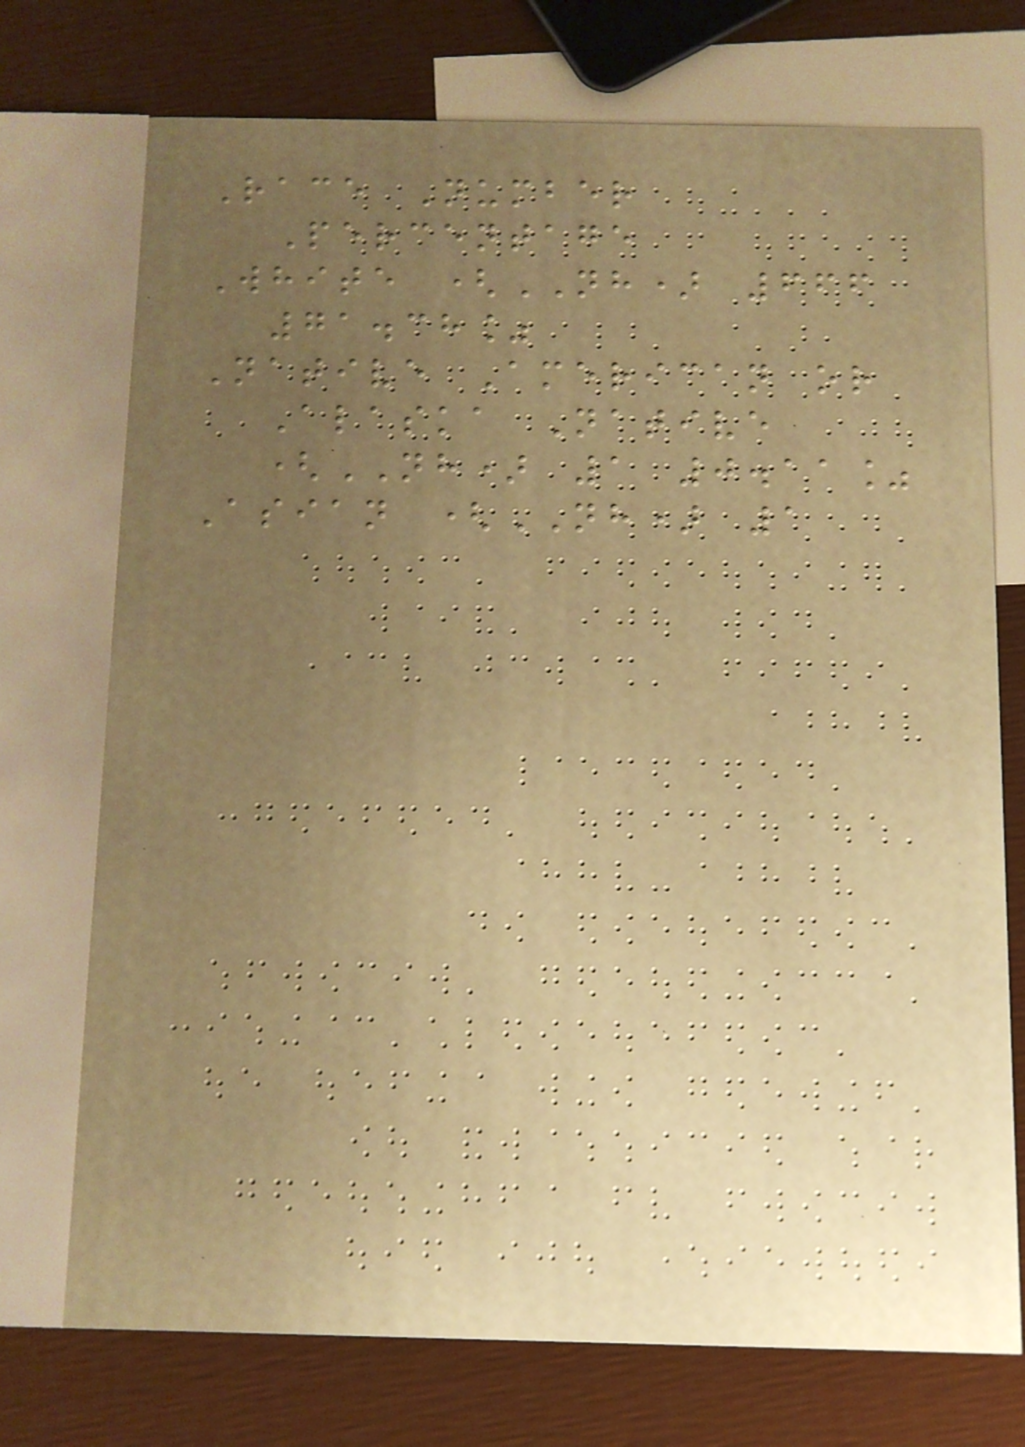Race Number
Percentage
White (NH) 666
71.38%
Native American or
Alaska Native
(NH) 1 0.11%
Asian (NH) 1
